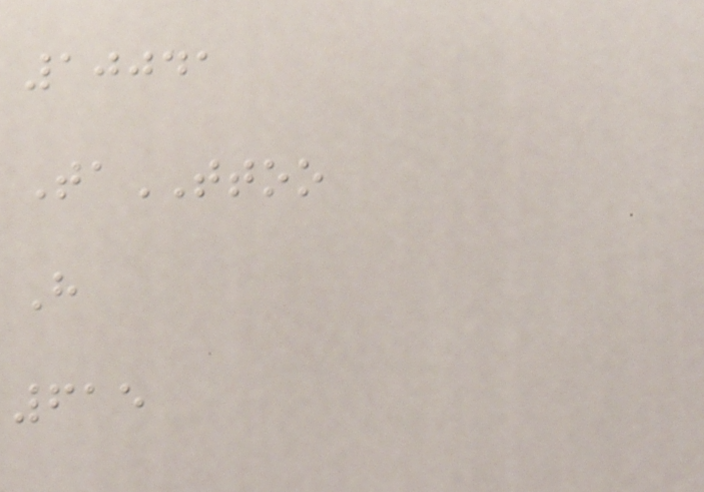10041
TaTTOO
H
615
